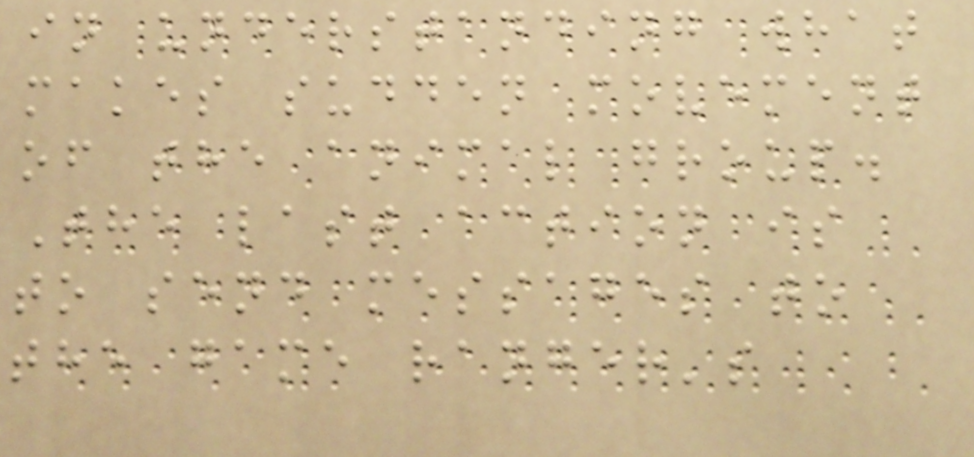in understanding what
makes sudden movement
of the animal group.
The last action is
to send messages to
the game ranger's
